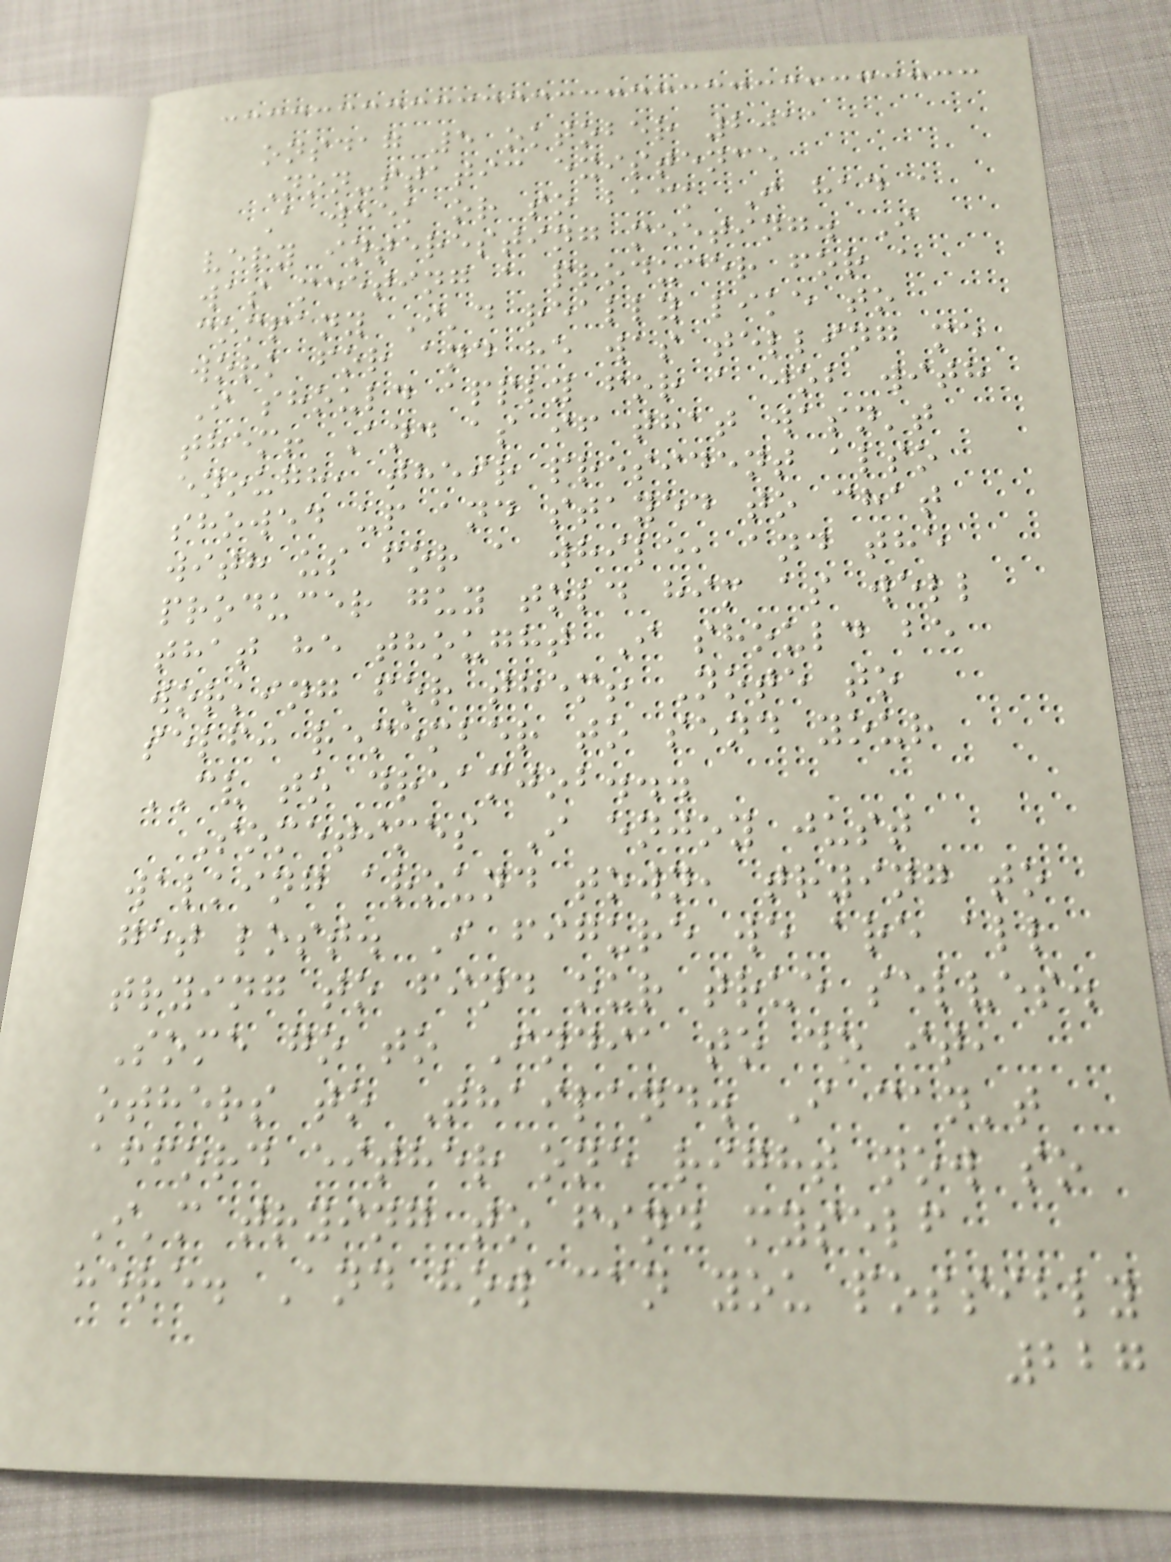onsdag 5 oktober 2011
Non-static existence
A week or so back I had a
very interesting meeting. I
was meeting a producer for a
company I'd really like to
work for and he was telling me
I should apply for a job with
them! And as if that wasn't
enough, their president also
showed up and stayed to chat
with us for a while, and the
producer guy told him as well
that he thought I should be
working for them! Note to
self: remember to send your
CV to dreamjob...
Sometimes I enjoy just
walking around town, trying to
get lost. I figure we are all
trying to find our true selves.
Some go to India to do it,
others to Thailand. I can't
afford either one right now so
I'm trying to find myself
here. And how can you possibly
227
